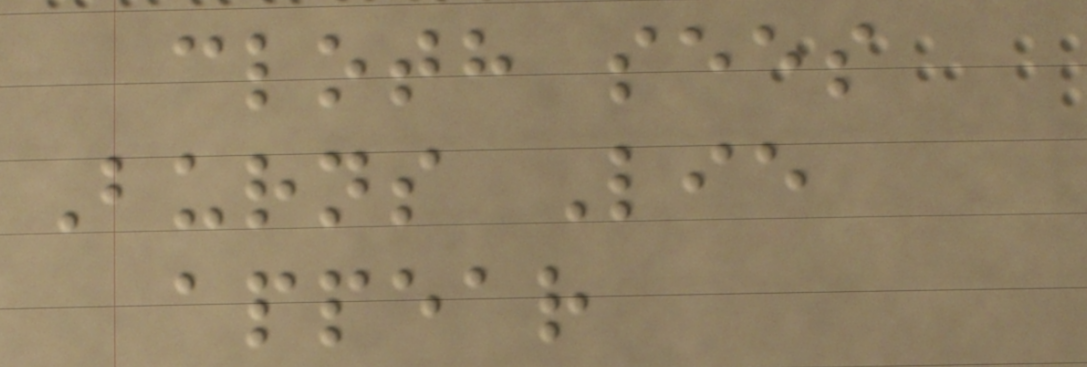cloth sees
Burns Lie
appear
